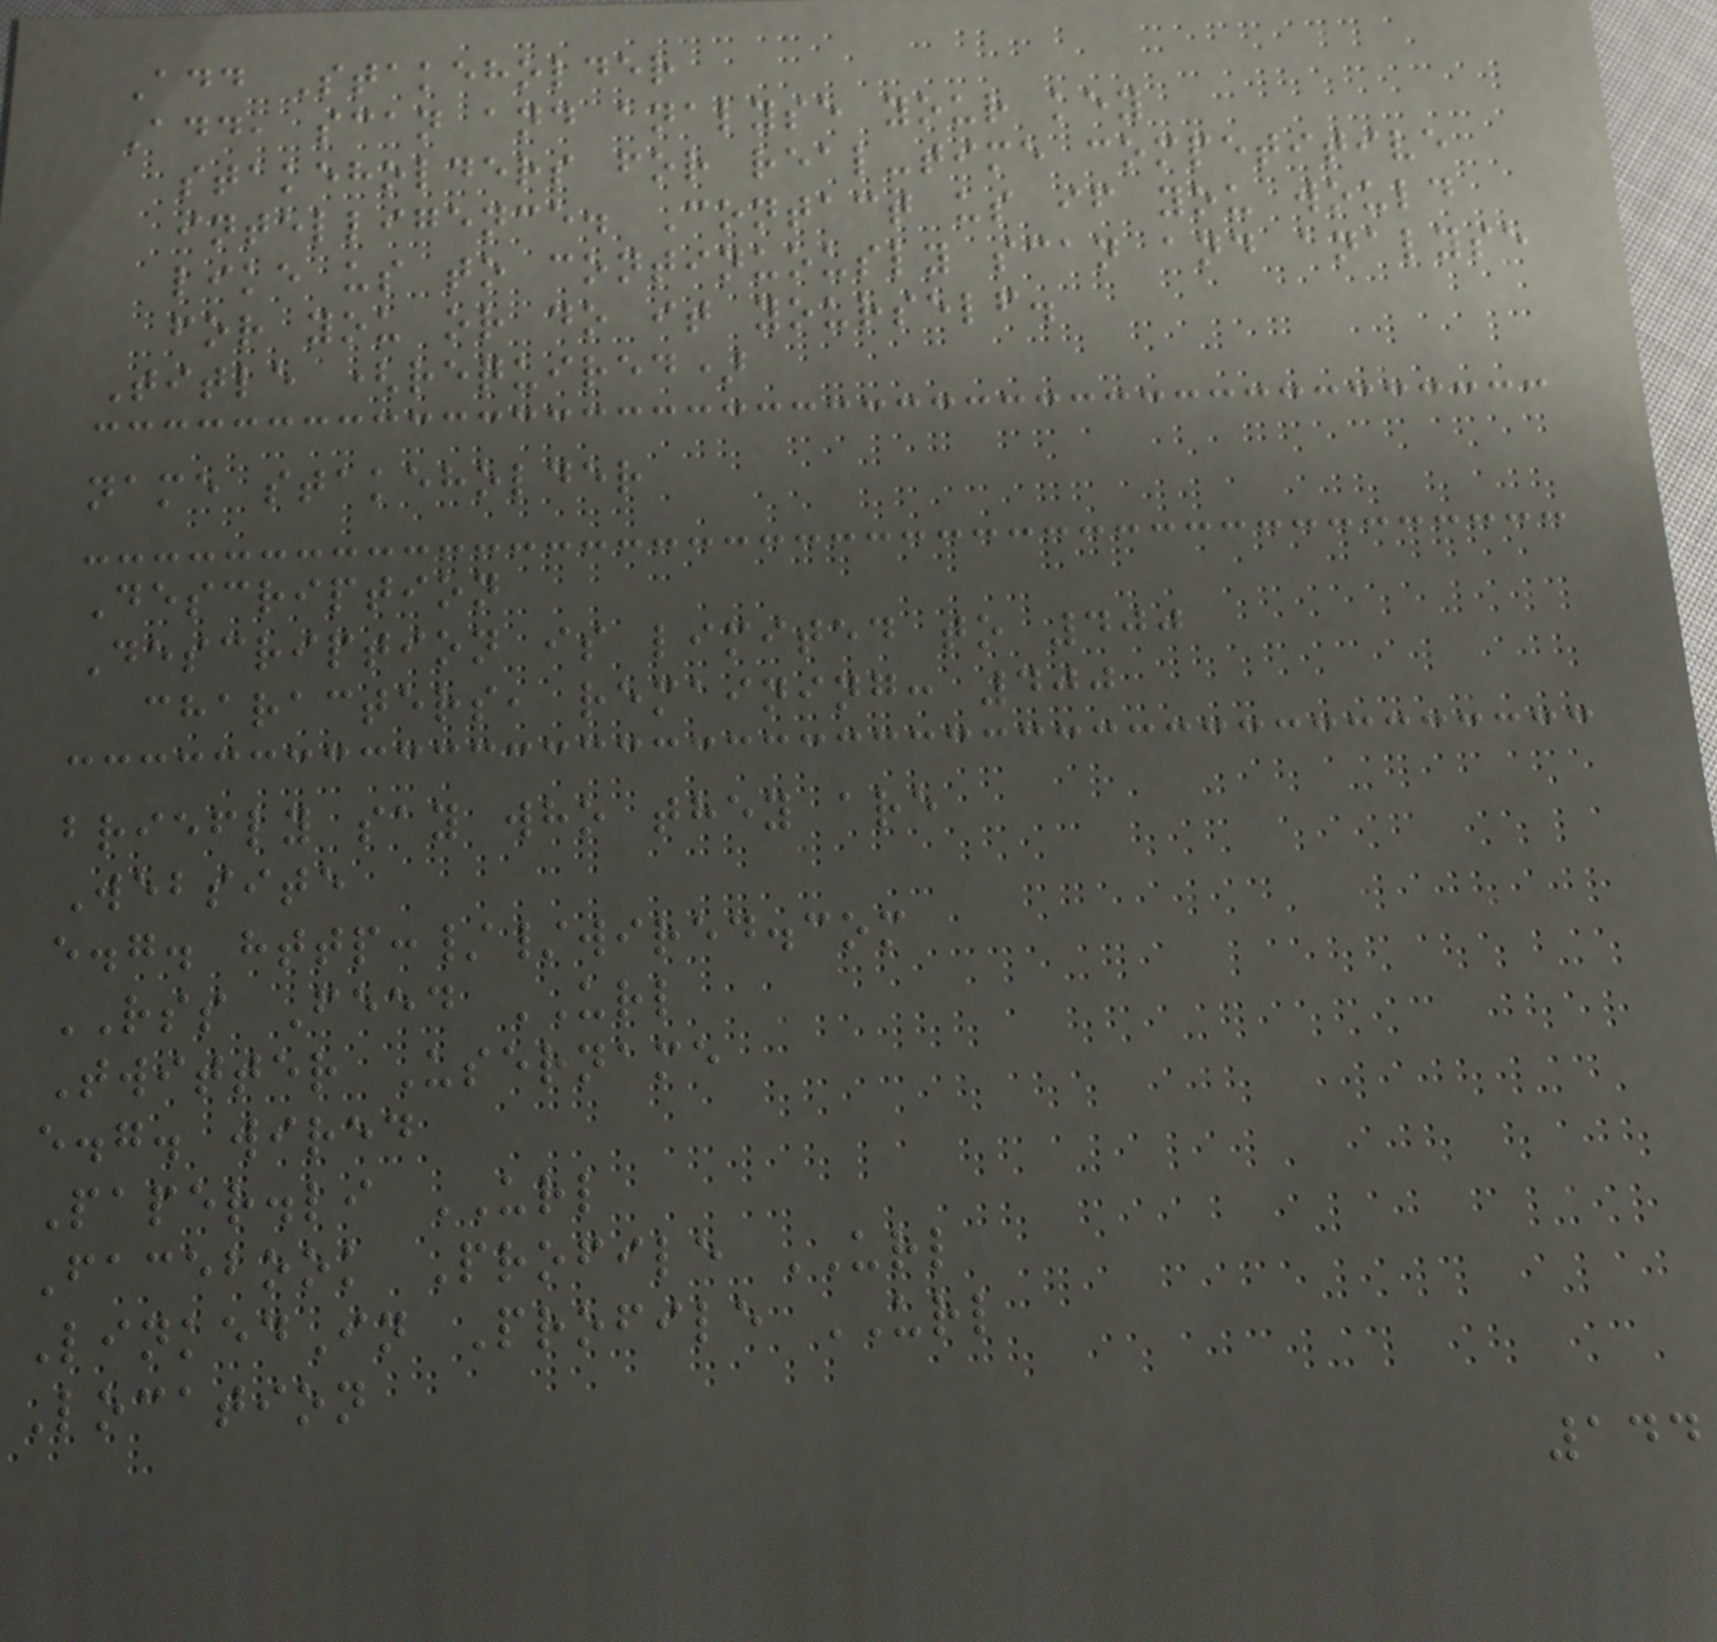Add Stakeholder
Add, scan and analyse your key
stakeholders for real-time competitive
intelligence. Contact us if you would
like us to continuously scan and analyse
for you or do it yourself.
Title (required)
name stakeholder
Description
Description is limited to 400
characters, remaining: 400
briefly say who they are
Website
e.g. http://wired.com
RSS Feed URL
Twitter Username
e.g. wired
Paper.li URL
Facebook Profile URL
LinkedIn Profile URL
Location
144
